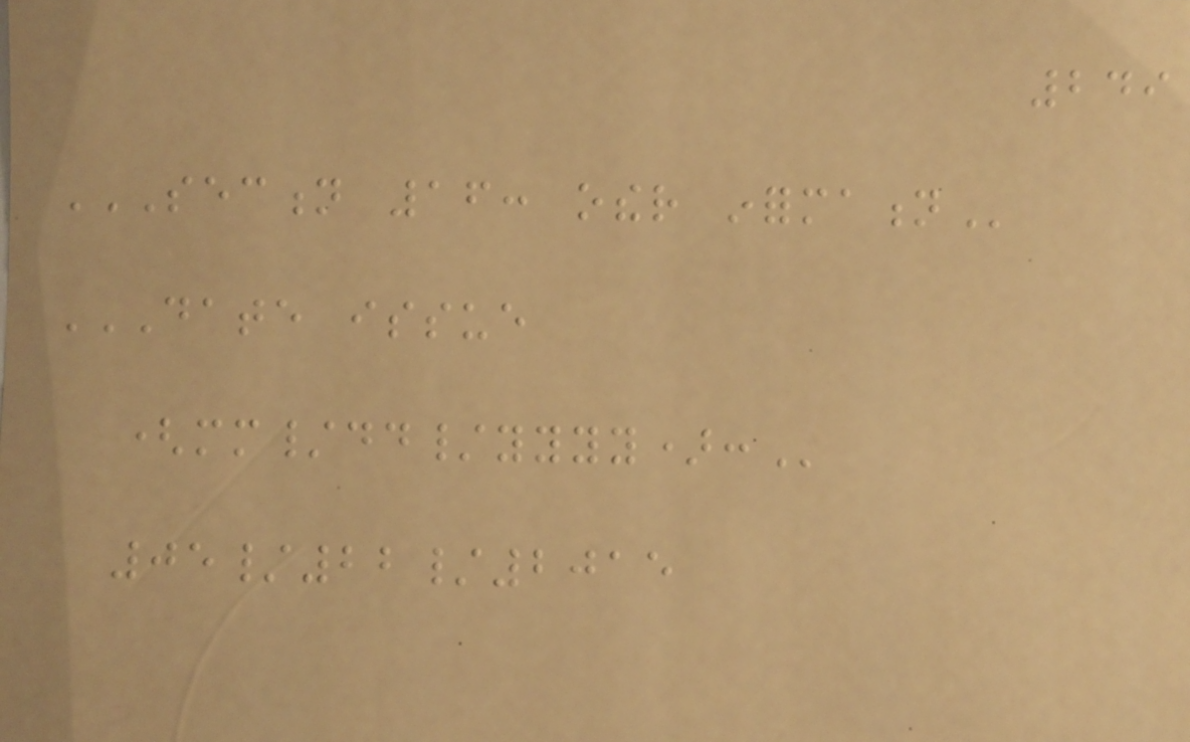249
SECTION 16: OTHER INFORMATION
DATE ISSUE
(MM/DD/YYYY):
05/22/2015
